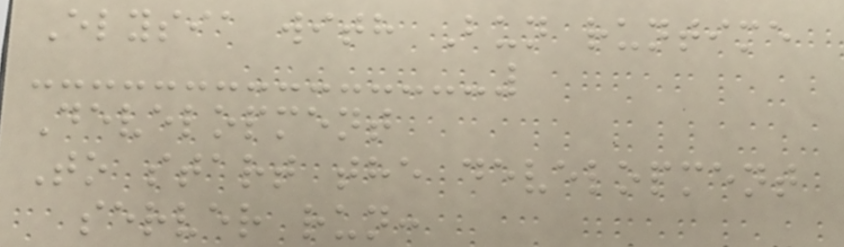Elysia with Bun runtime
Development
To start the development
server run:
